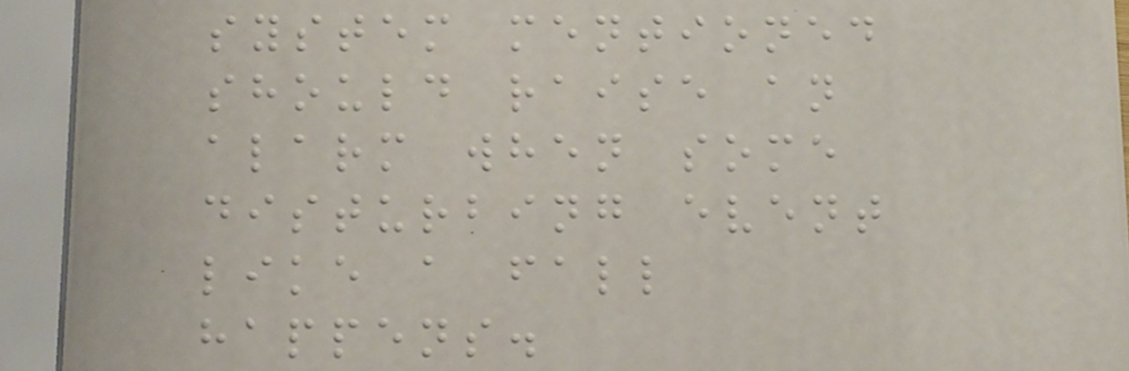system mentioned
should raise an
alarm when some
disturbing event
like a fall
happens.
